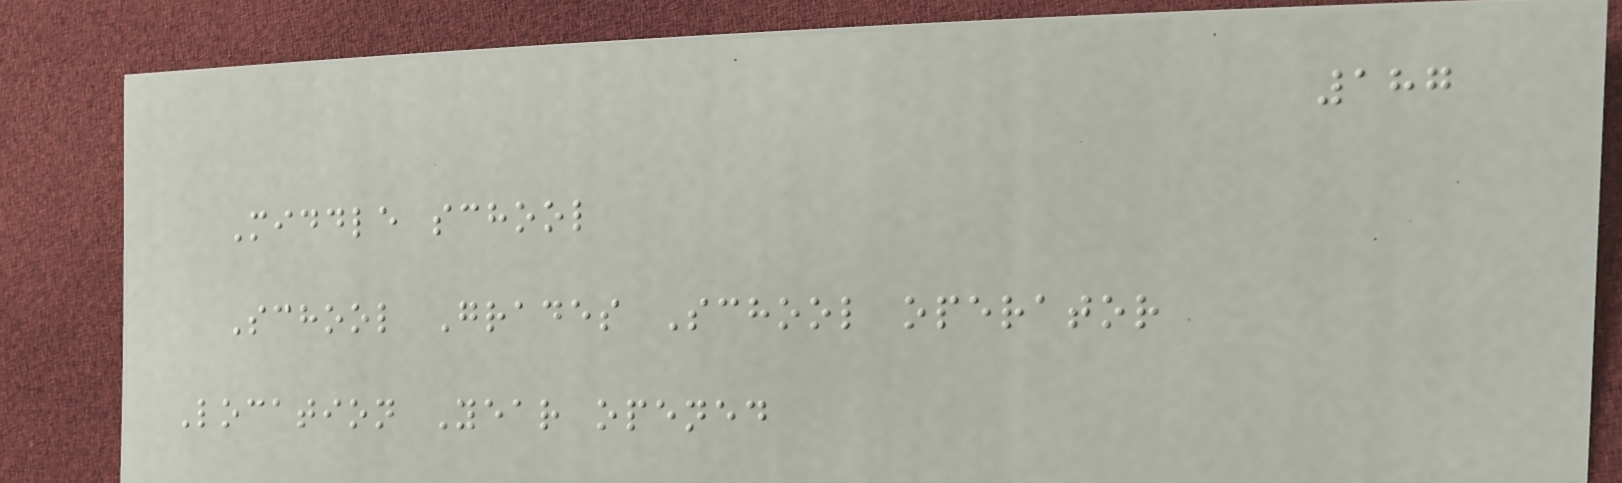187
Middle school
School Grades School operator
Location Year opened
